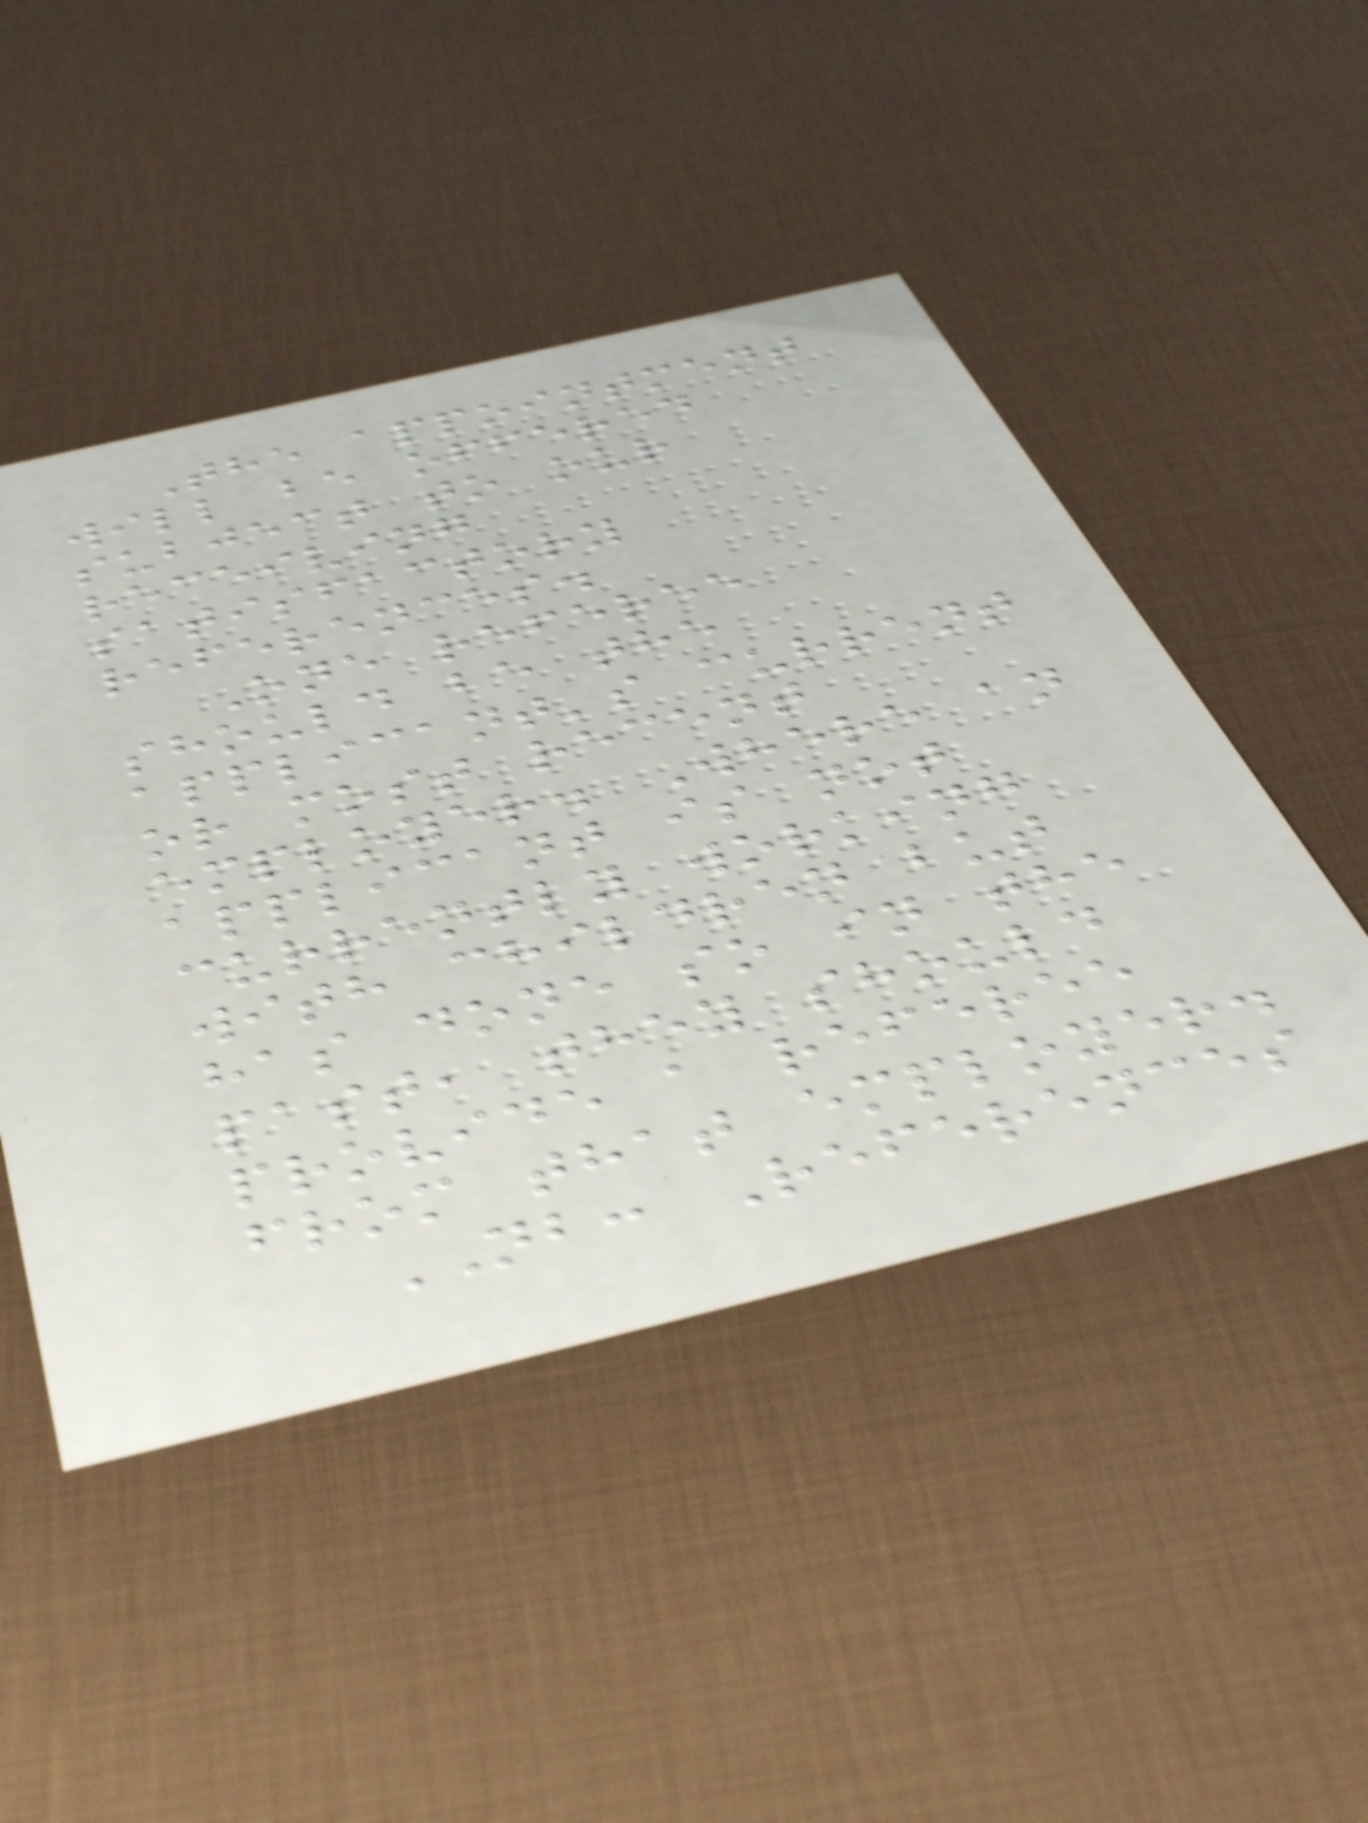The appointment
will be offered
subject to our
receiving
satisfactory
references.
One referee
should be the
applicant's current
or most recent
employer. Where an
applicant is not
currently working
with children but
has done so in the
past, they should
provide a referee
from that employer.
NB: References
